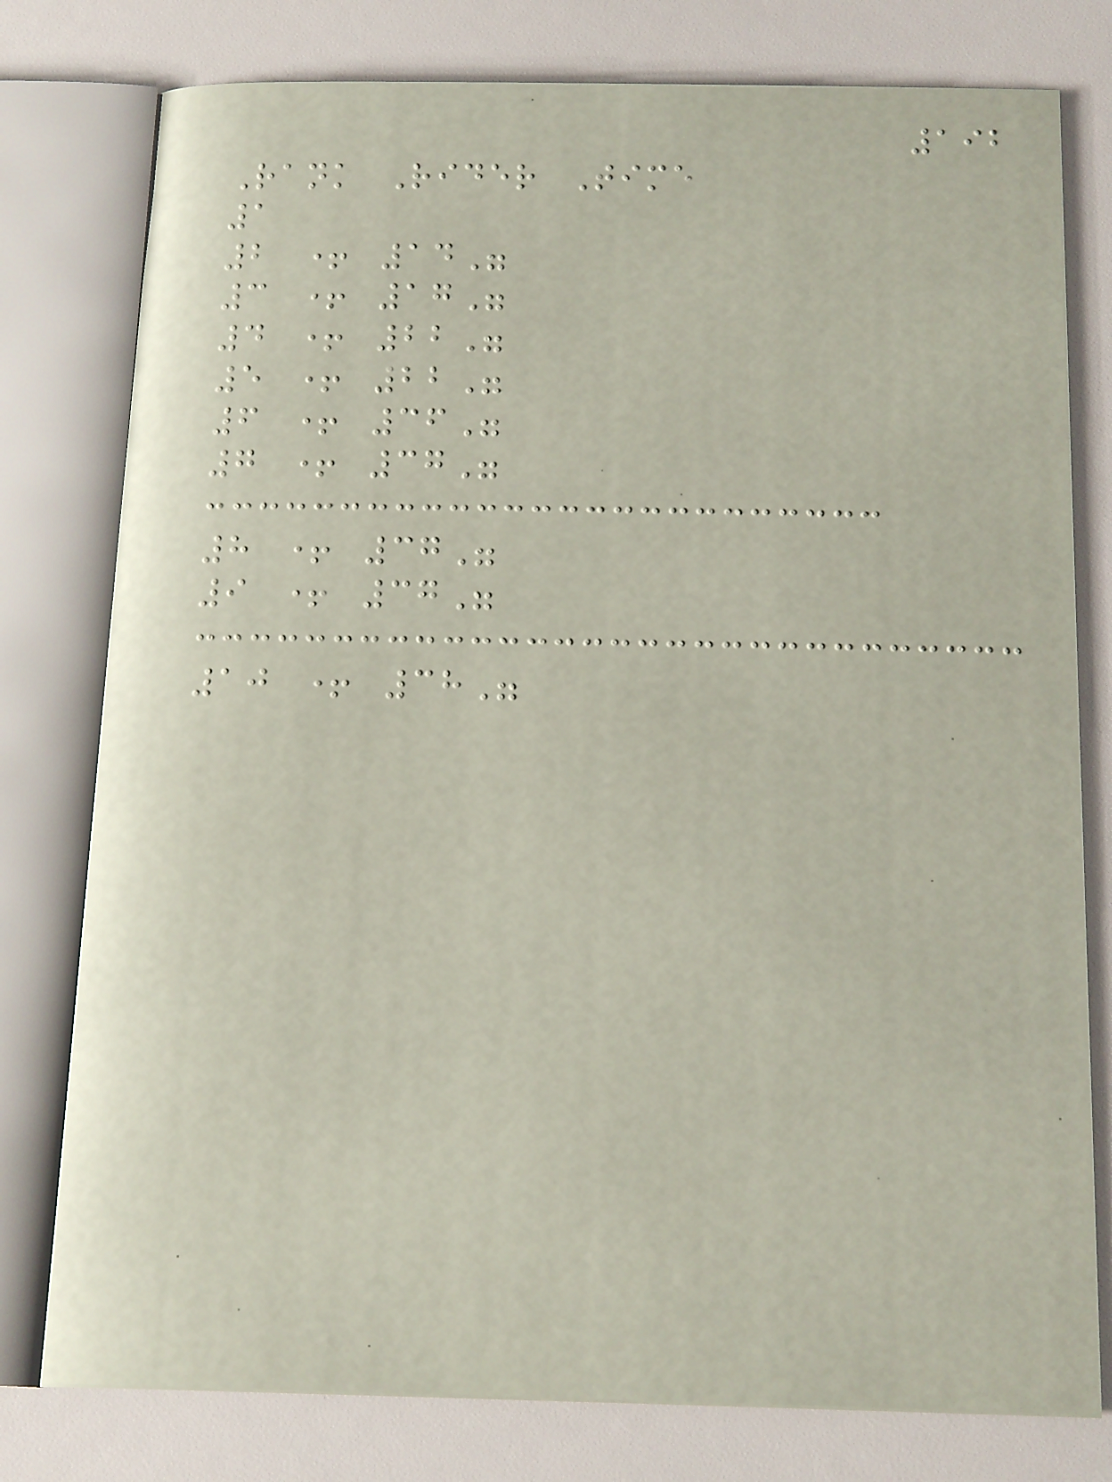192
Rank Rider Time
1
2 + 14"
3 + 17"
4 + 22"
5 + 22"
6 + 36"
7 + 37"
8 + 37"
9 + 37"
10 + 38"
